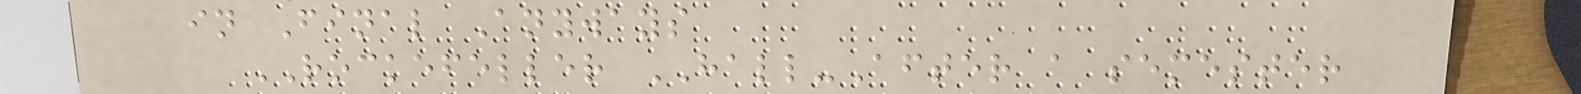in Final Anyways
ROCKEFELLER HALL-After a semester
